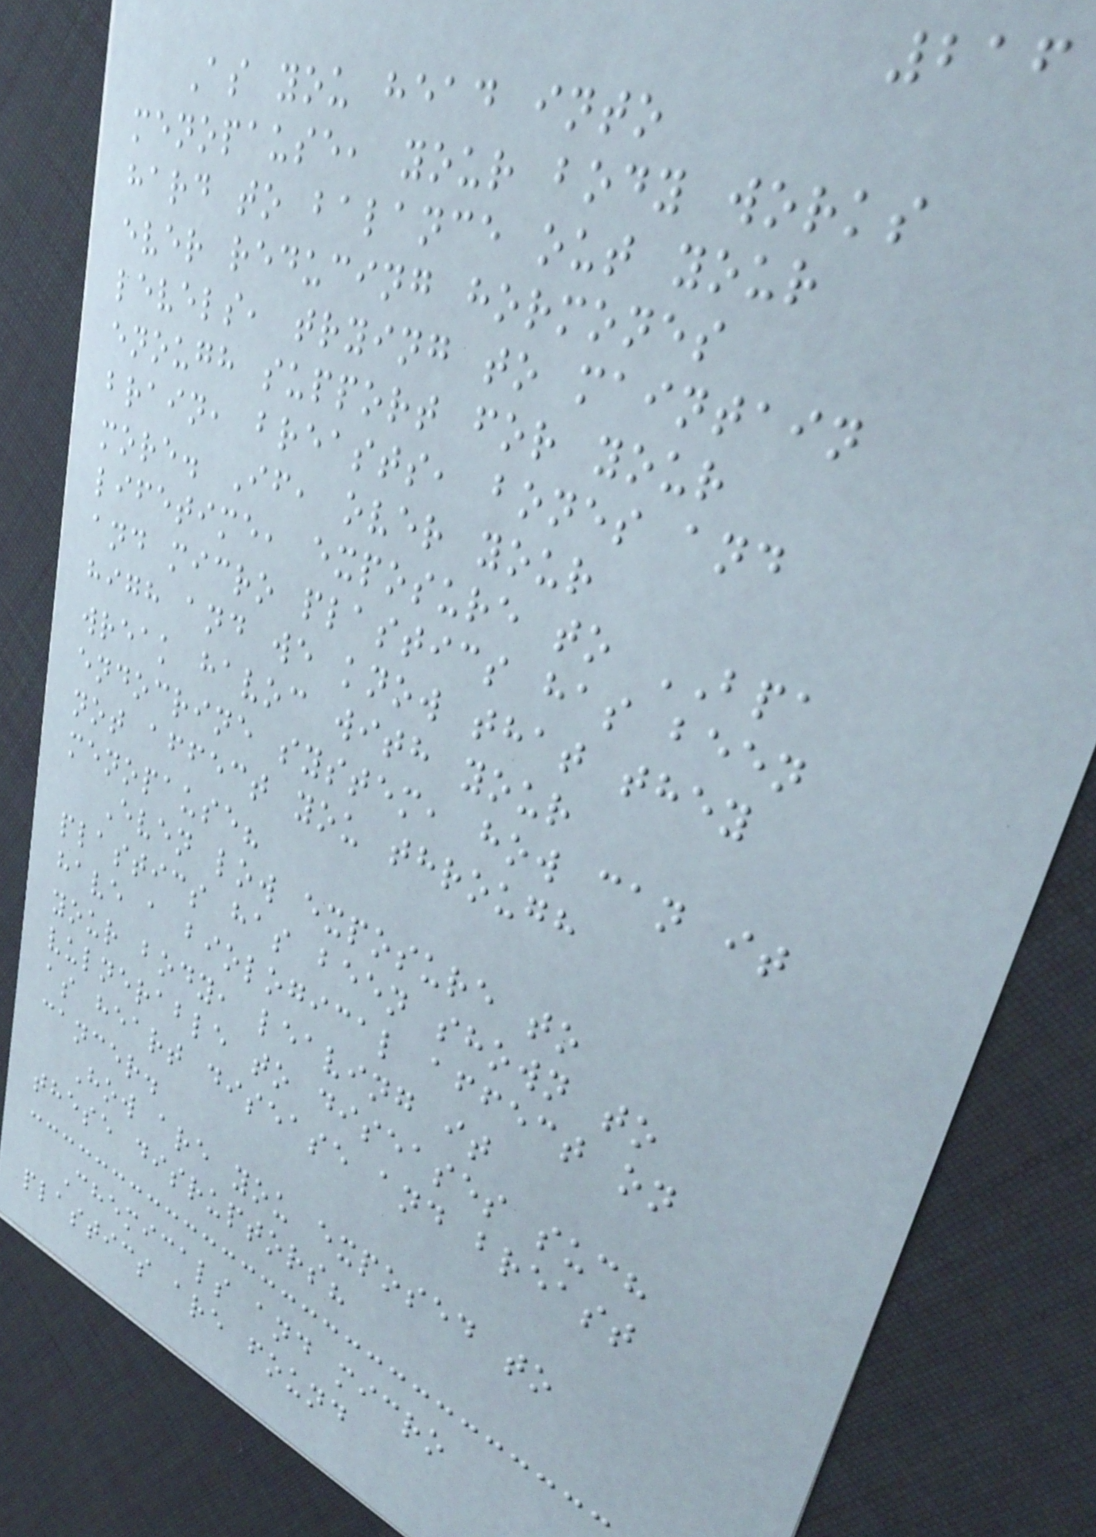216
As you head into
menopause, your body works
hard to balance out your
ever reducing hormones
levels, trying to maintain
enough support for your
brain, breasts, bones and
more. If, over your
lifetime, exposure to BPA
and micro plastics has been
high and we know that they
wreak havoc with your
endocrine system, how can it
not affect you through
menopause?
Even low exposure to
plastics has been shown to
have a biological affect on
your body, leaving it
vulnerable to diseases such
as heart disease and breast
cancer.
How are you exposed to
these disruptors?
Chemicals and micro
plastics are found
